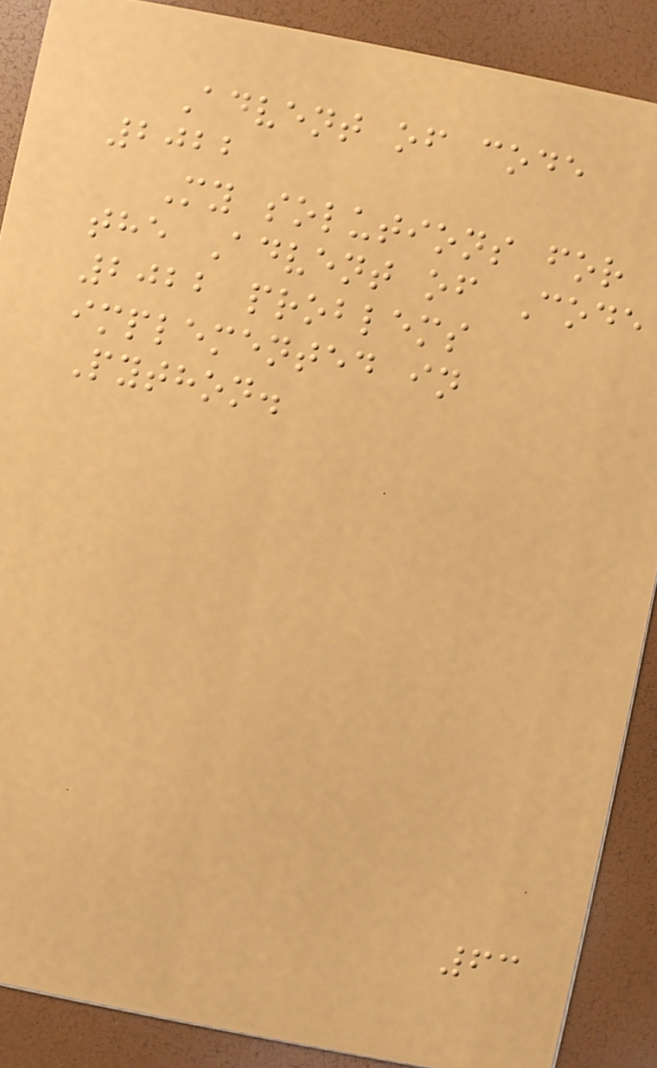Advent of code
2022
My solutions for
the Advent of Code
2022 problems
implemented in
Python.
63
